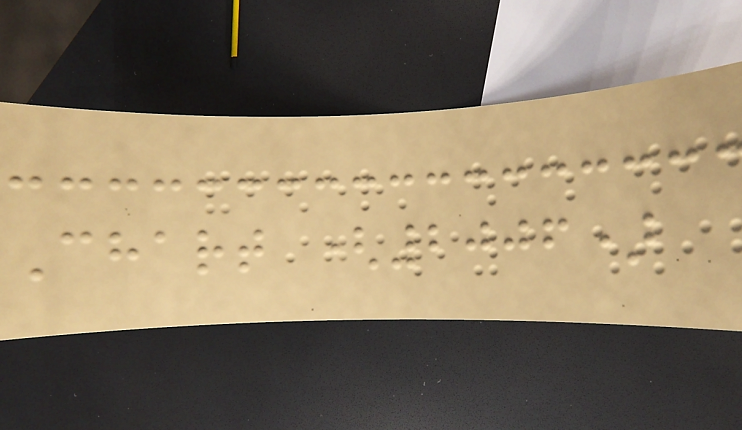Chart (2006)
